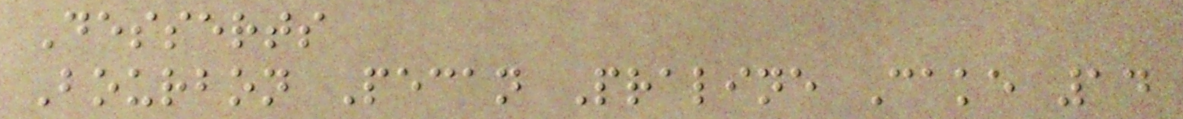Desserts
Bourbon Pecan Praline Cake 14
